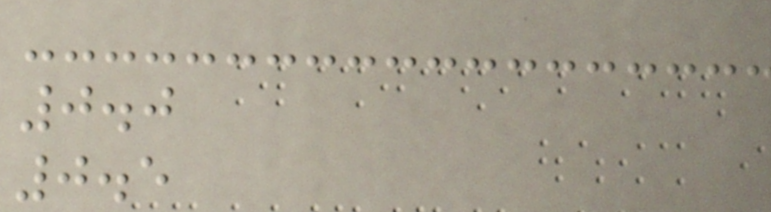0.0
0.5
